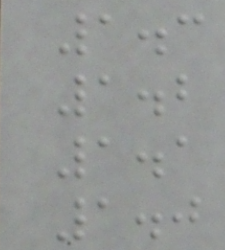1.3
1.2
1.1
1.0
